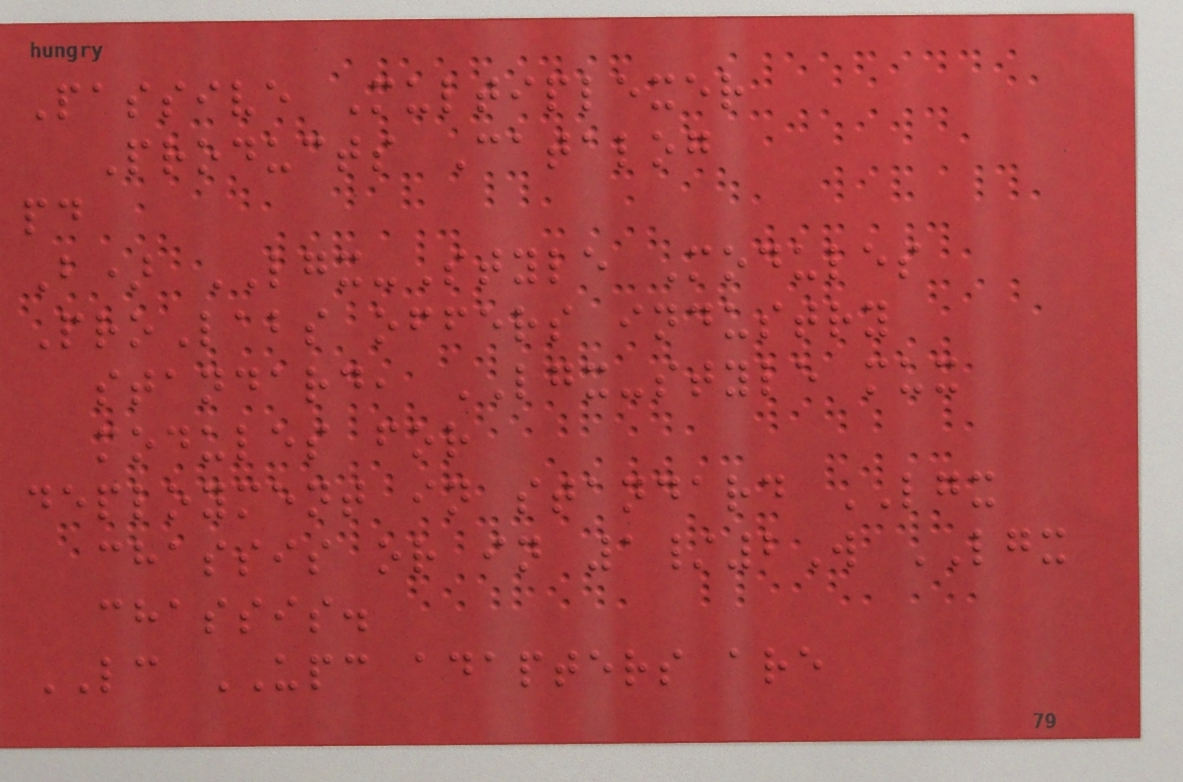Passive Multiplexer
Products Catalog
pd
B) LGX-Style Modules
ProLabs offers industry
standard, LGX-style mux
modules for
deployment in standard LGX
chassis or in 1/2W LGX
chassis.
LC UPC adapters are
